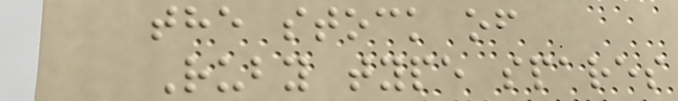the stock of
Ruby type spares
